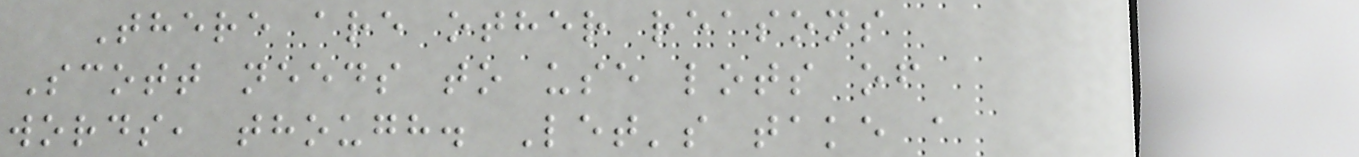There are other reasons
Scott needs to use lots of
words, though. Let's take a
